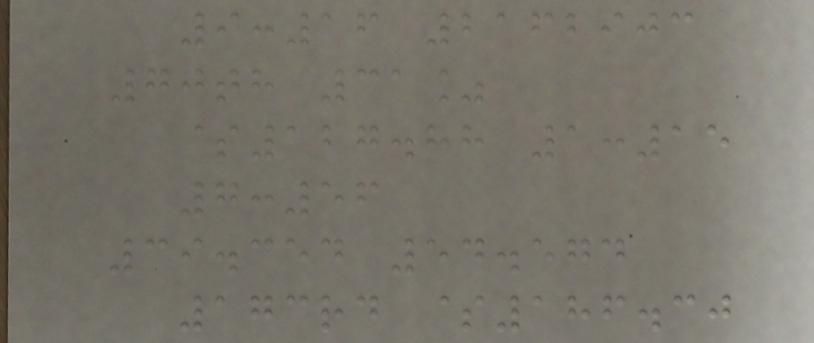9:16 2162903
70th 31%
$127.88 1:15
7:56
39.354 54.574
173rd $186.30
